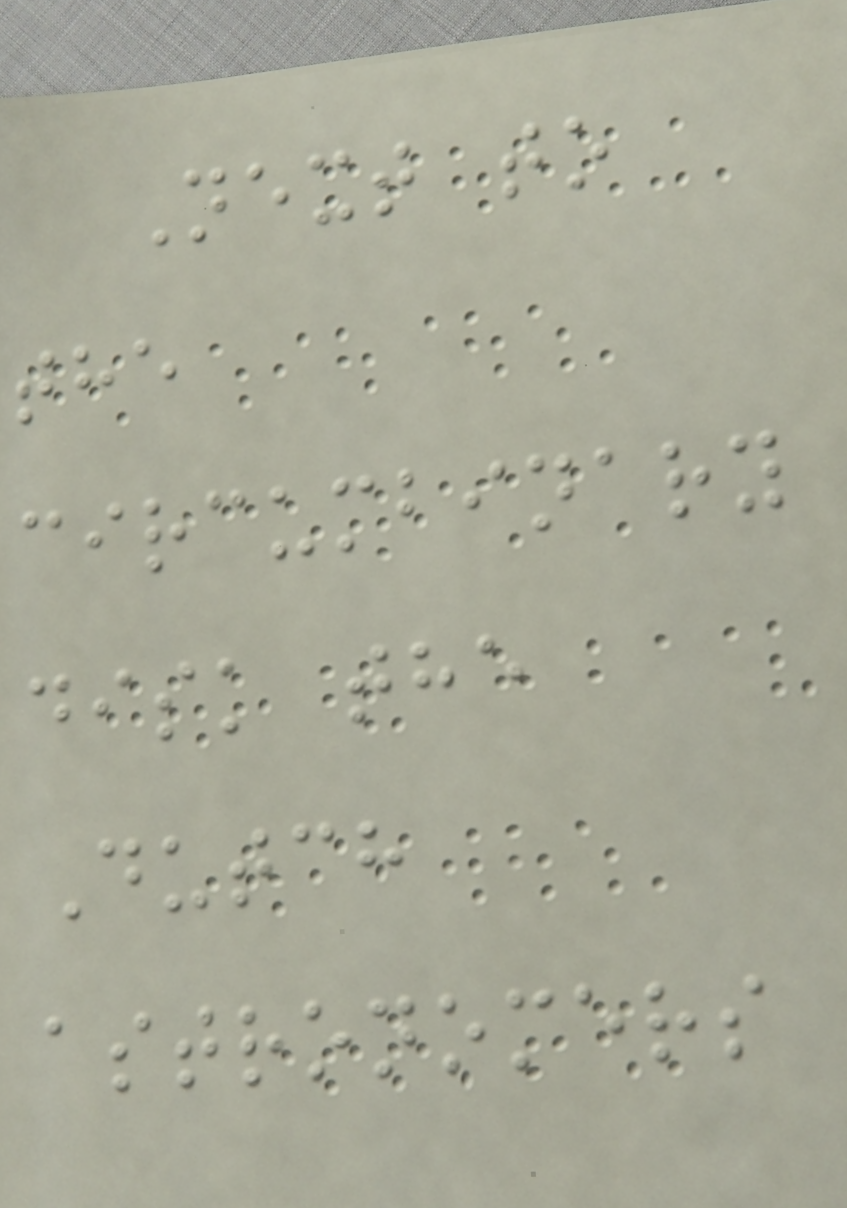Next to
the
circumbinary
disk the
Dutch
astronomers
